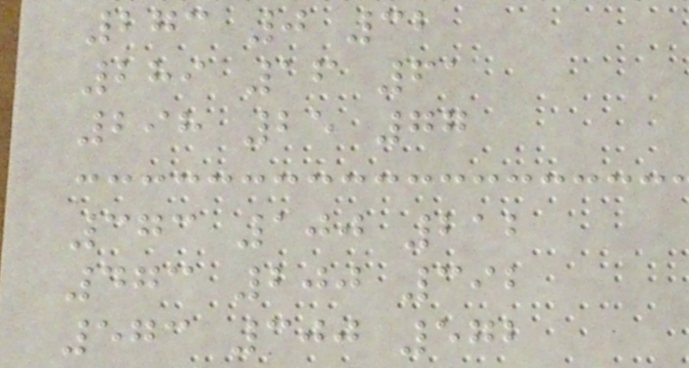273 0 32
289 16 61
298 25 77
373 100 212
473 200 392
573 300 572
